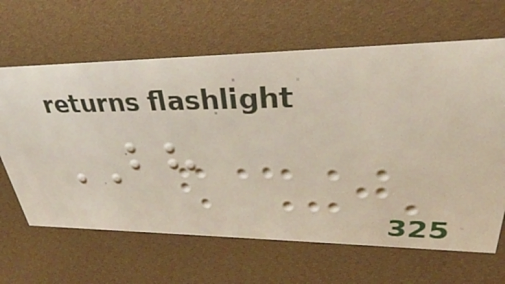BH
